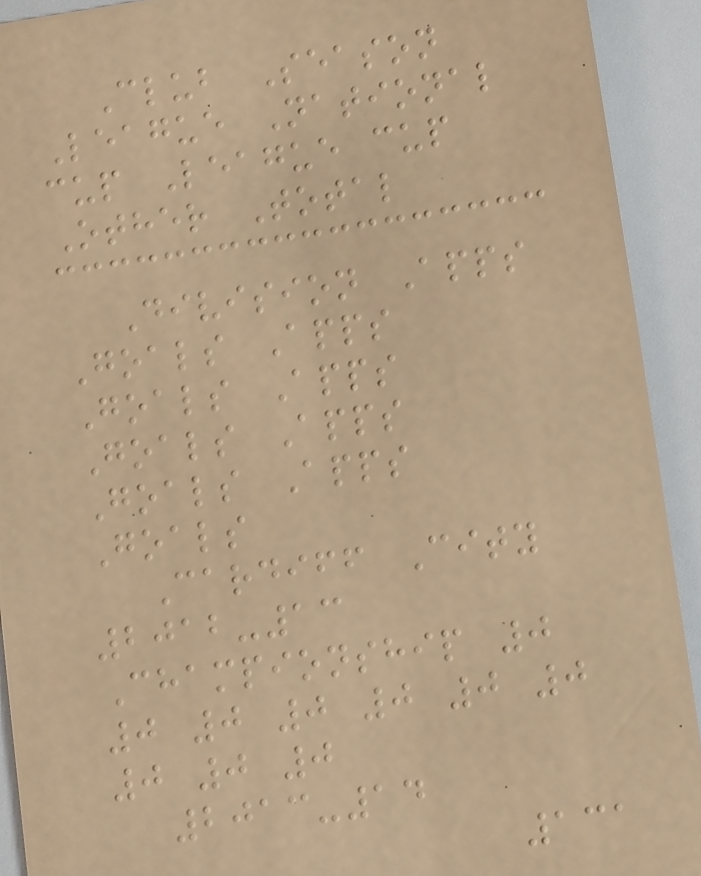Club Season
League National
cup League cup
Other Total
Division Apps
Goals Apps
Goals Apps
Goals Apps
Goals Apps
Goals
Cardiff City
2012-13
Championship 0
0 0 0 0 0 0
0 0 0
2013-14
131
